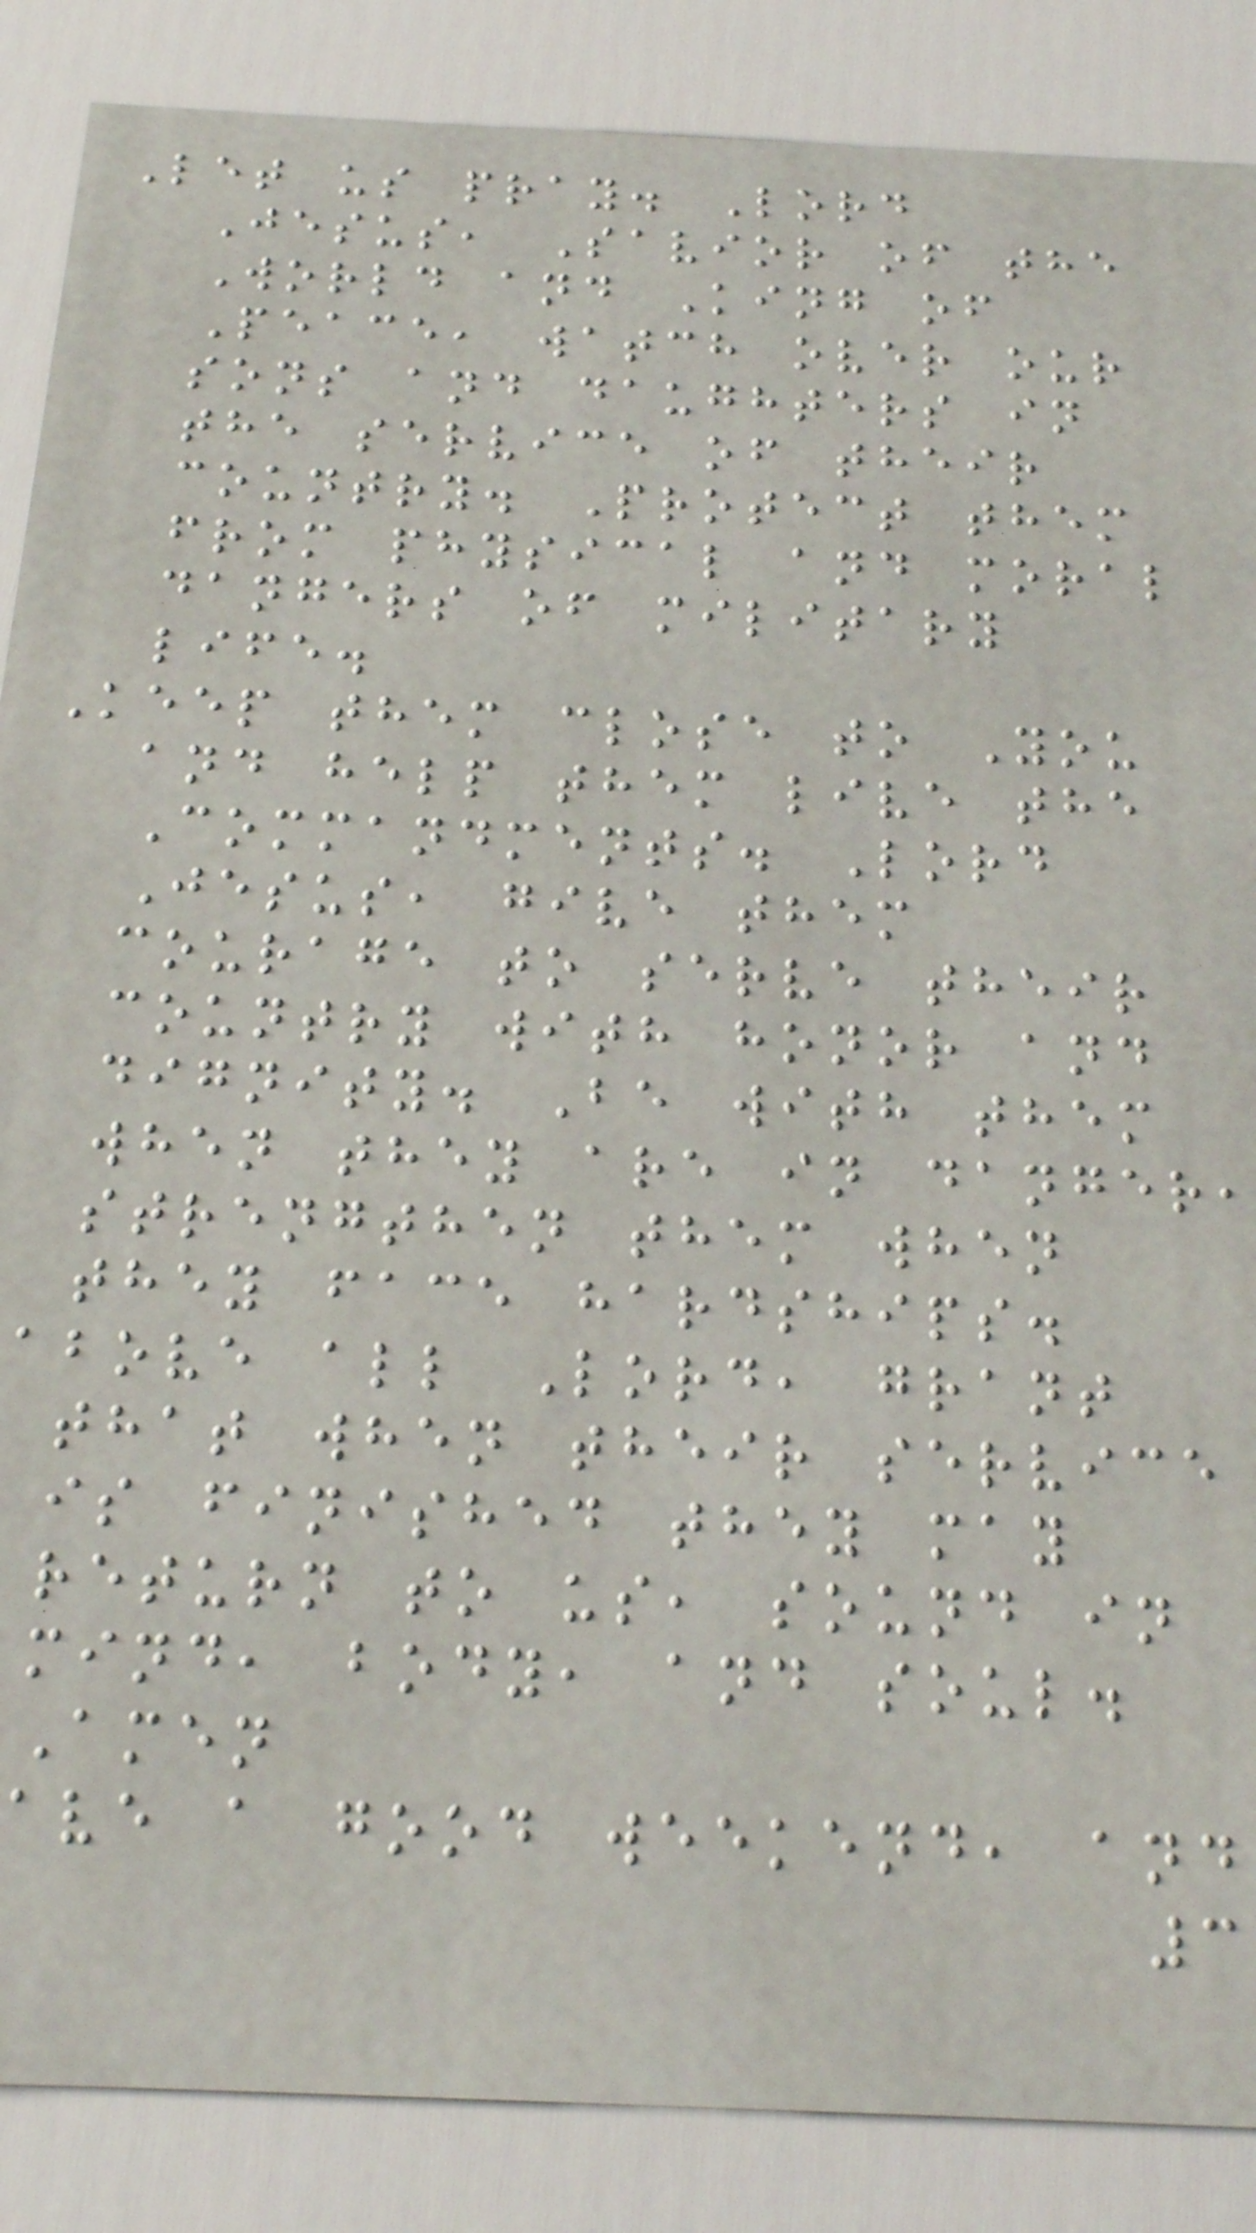Let us pray. Lord
Jesus, Savior of the
World and King of
Peace, watch over our
sons and daughters in
the service of their
country. Protect them
from physical and moral
dangers of military
life.
Keep them close to You
and help them live the
Commandments. Lord
Jesus, give them
courage to serve their
country with honor and
dignity. Be with them
when they are in danger,
strengthen them when
they face hardships.
above all Lord, grant
that when their service
is finished they may
return to us, sound in
mind, body, and soul.
Amen
ave a good weekend, and
